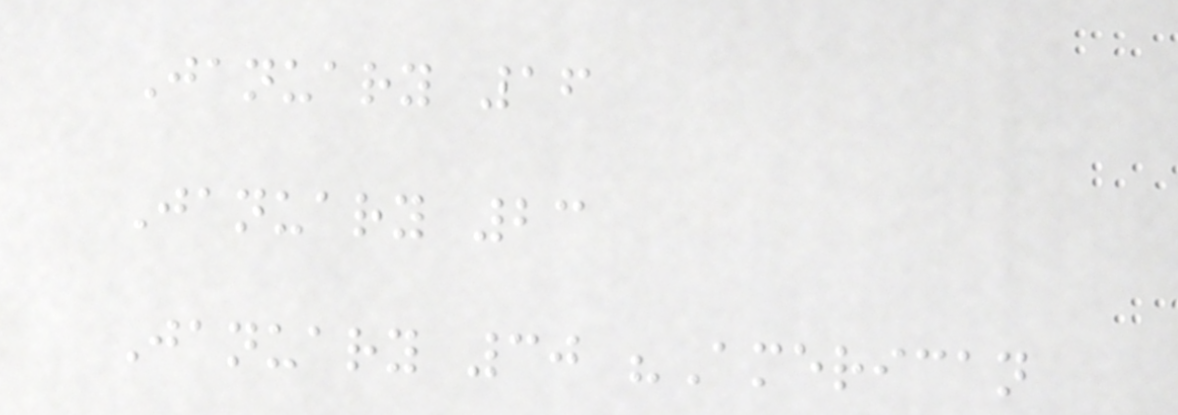January 16
January 23
January 30 "American
